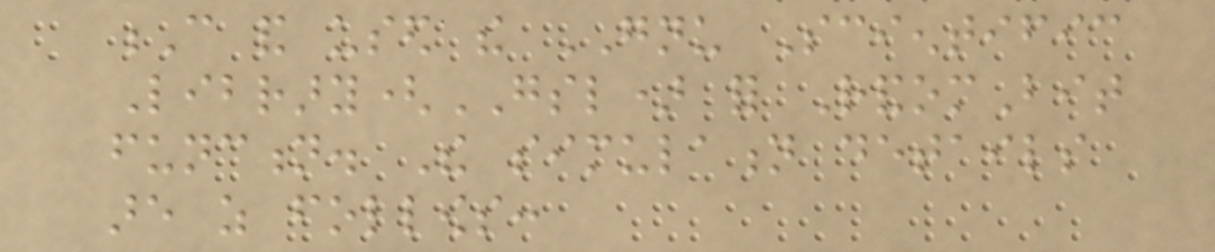C and used the GNU Scientific
Library(GSL) for RandomBit
function. The simulation details
are as follows:
